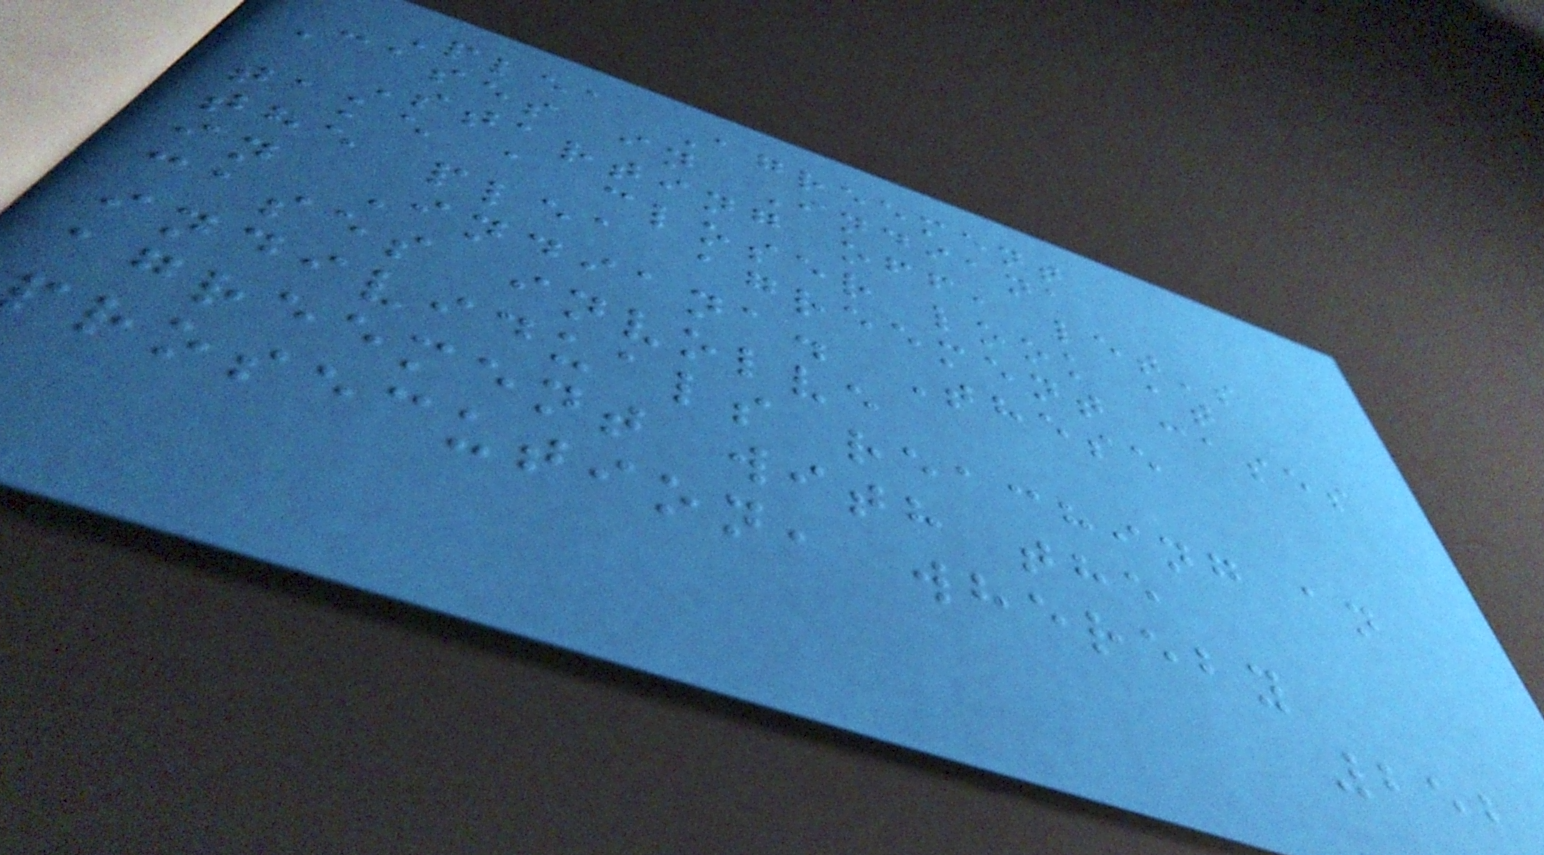Plea Agreement
Cases in Indiana
Starting off, let's
take a closer look at
the plea agreement cases
in Indiana. These
cases involve
individuals reaching an
agreement with the
prosecution, whereby
252
